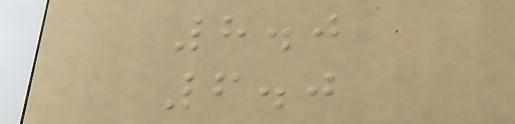8.0
6.0
